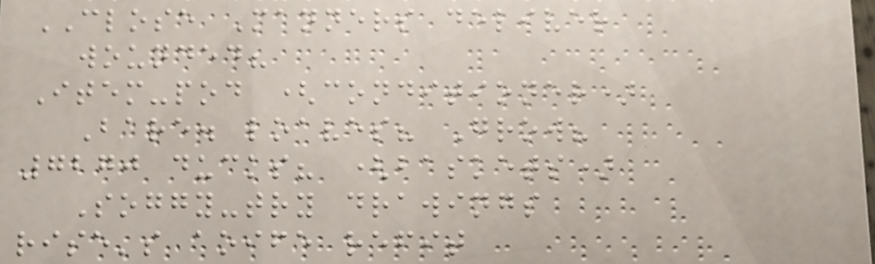CLOSE Manners deliver
wounded?
Item-pod (conditioner)
Bare. loaves? Grow?
7270 ducks? (baskets)
Soggy-try drawings
rise's aoife refit
